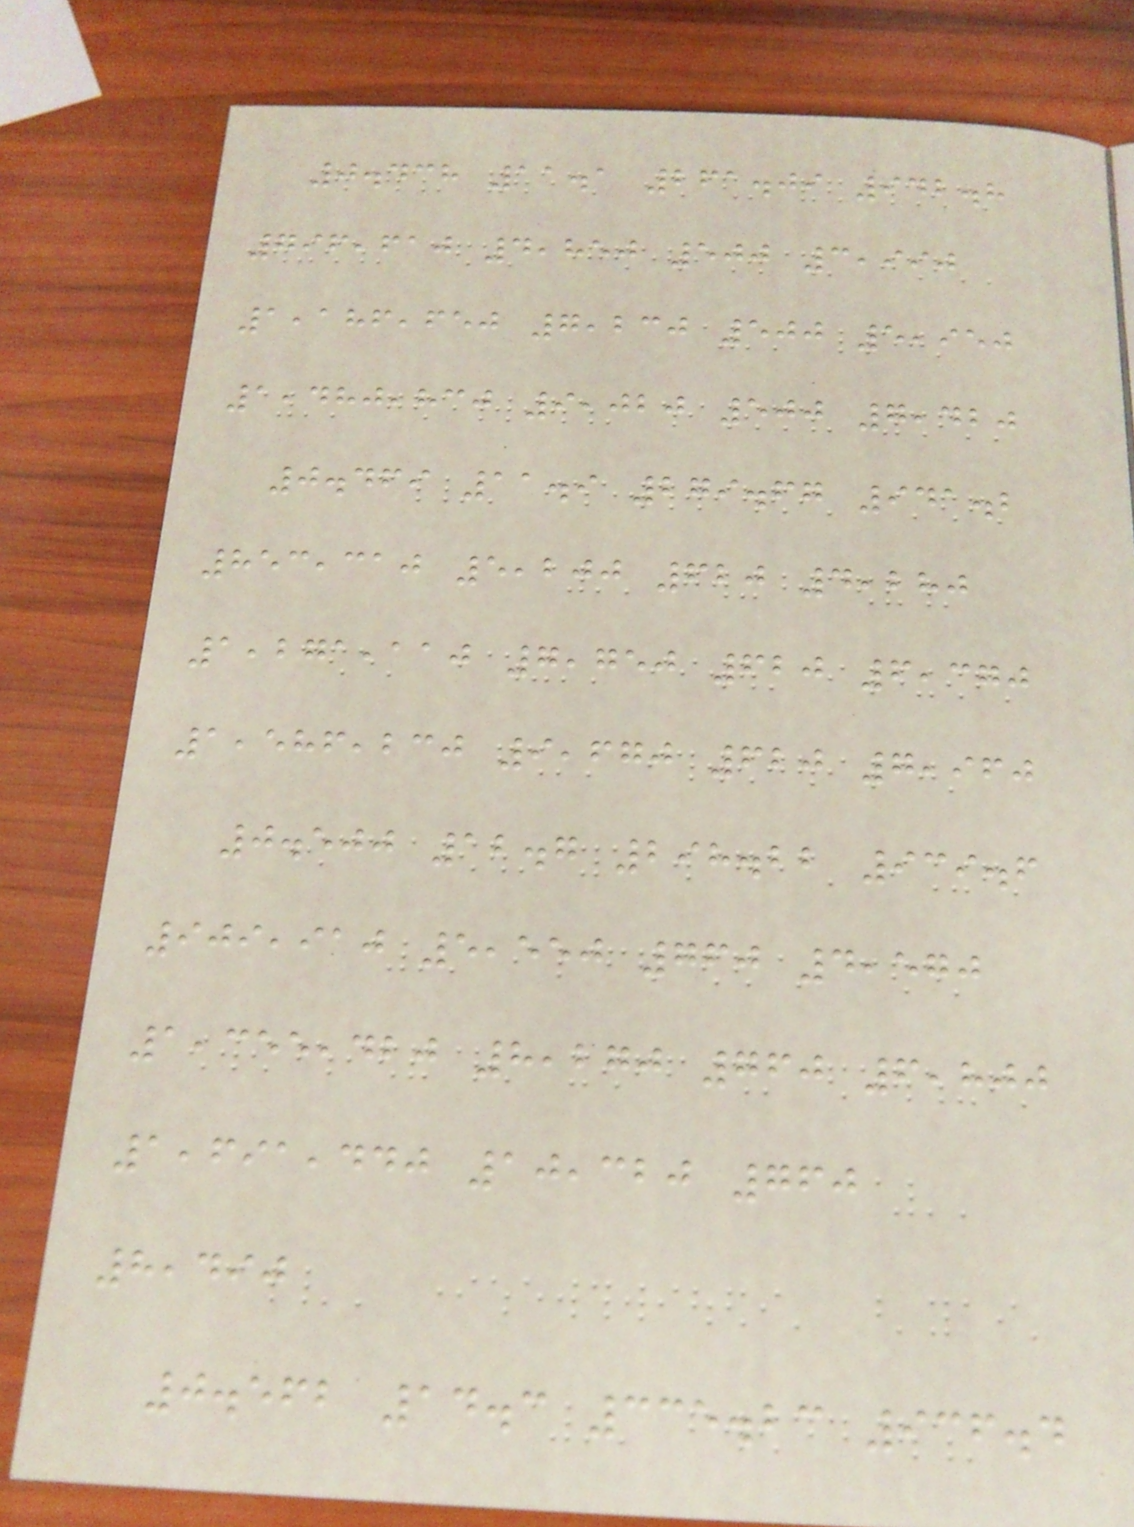0.438 11.1 261.09 942.8
796,610 4,850 500 3,990
1,186,650 7,230 500 5,950
1,480,830 9,020 500 7,420
0.469 11.9 279.67 941.2
853,310 5,200 620 4,280
1,271,110 7,750 620 6,370
1,586,230 9,670 620 7,960
0.500 12.7 298.22 939.6
909,910 5,550 760 4,570
1,355,420 8,270 760 6,800
1,691,440 10,320 760
8,490
0.562 14.3 335.23 936.4
